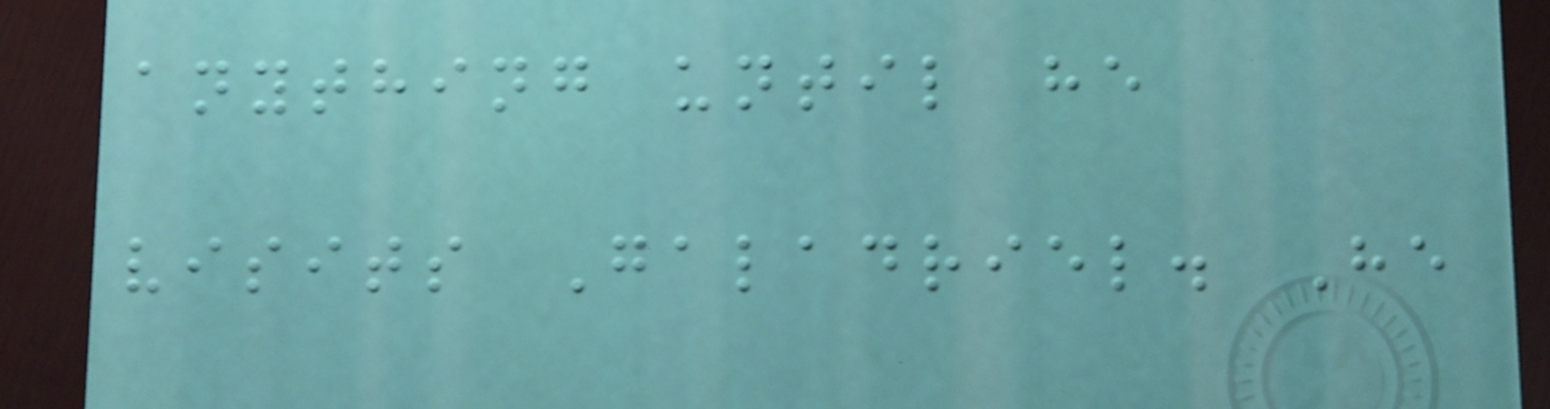anything until he
visits Galadriel. He
